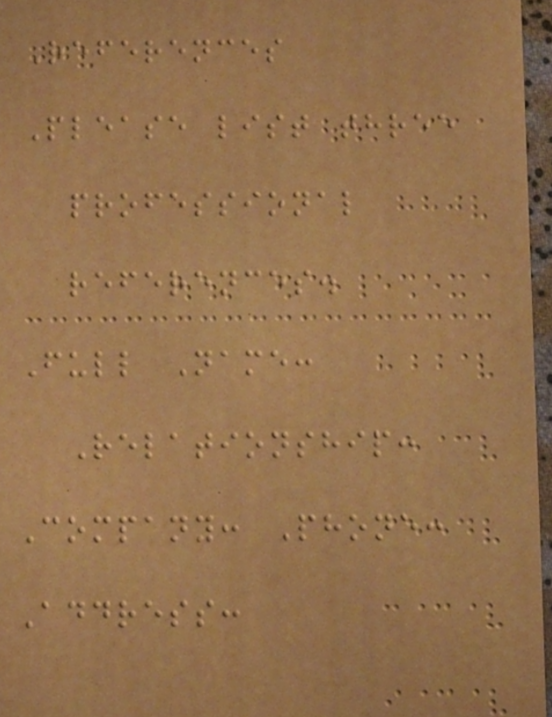References
Please list three
professional
references.
Full Name:
Relationship:
Company: Phone:
Address:
